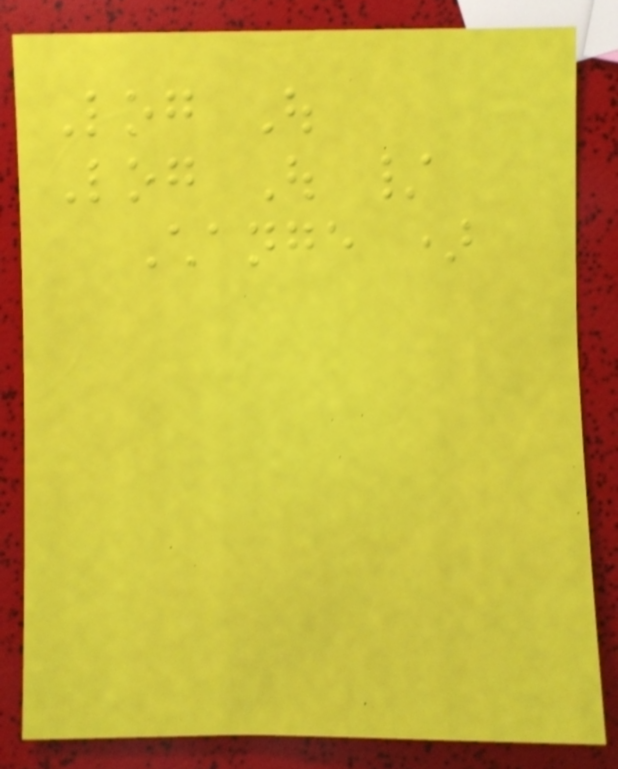Log Out
Log Out /
Change )
